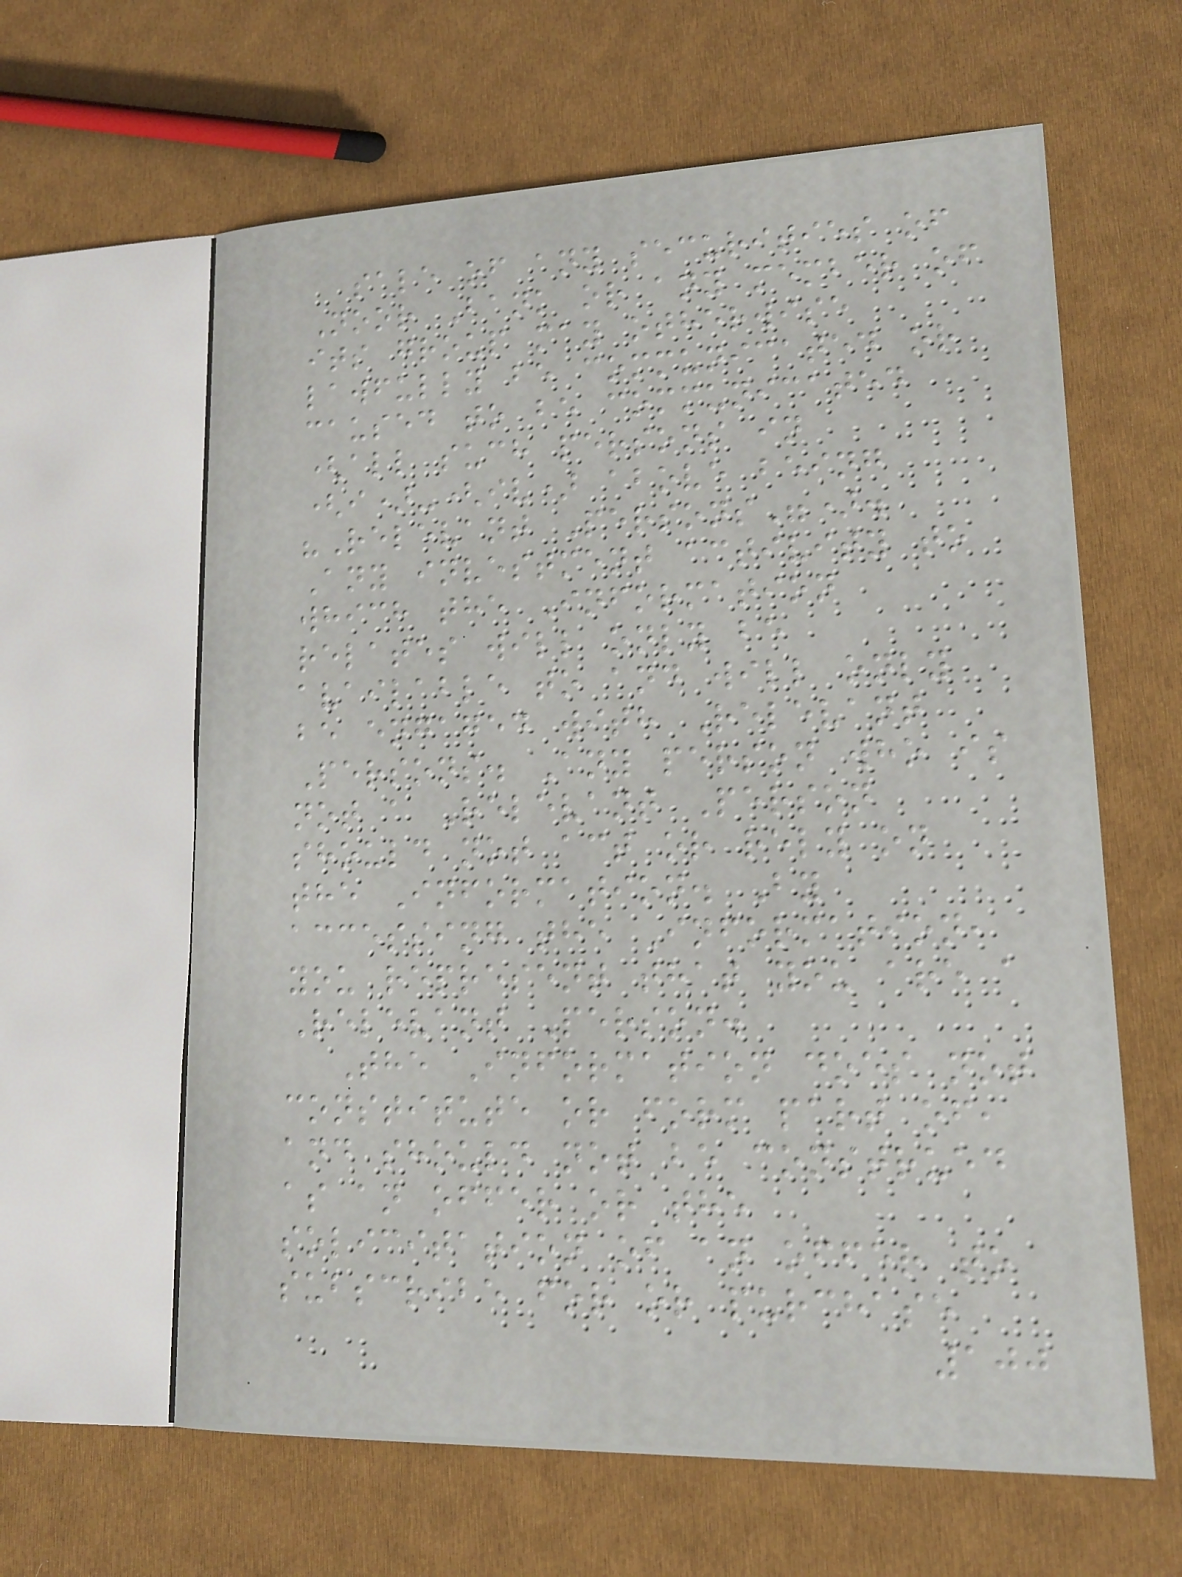sale of any securities of
Noor Bank or any member of
its group may otherwise
lawfully be communicated or
caused to be communicated
(all such persons in
(i)-(iv) above being
"Relevant Persons").
Any investment activity to
which the Information
relates will only be
available to and will only
be engaged with Relevant
Persons. Any person who is
not a Relevant Person
should not act or rely on
the Information. By
accessing the Information,
you represent that you are a
Relevant Person.
The Information does not
constitute or form part of,
and should not be construed
as an offer or the
solicitation of an offer to
subscribe for or purchase
100
